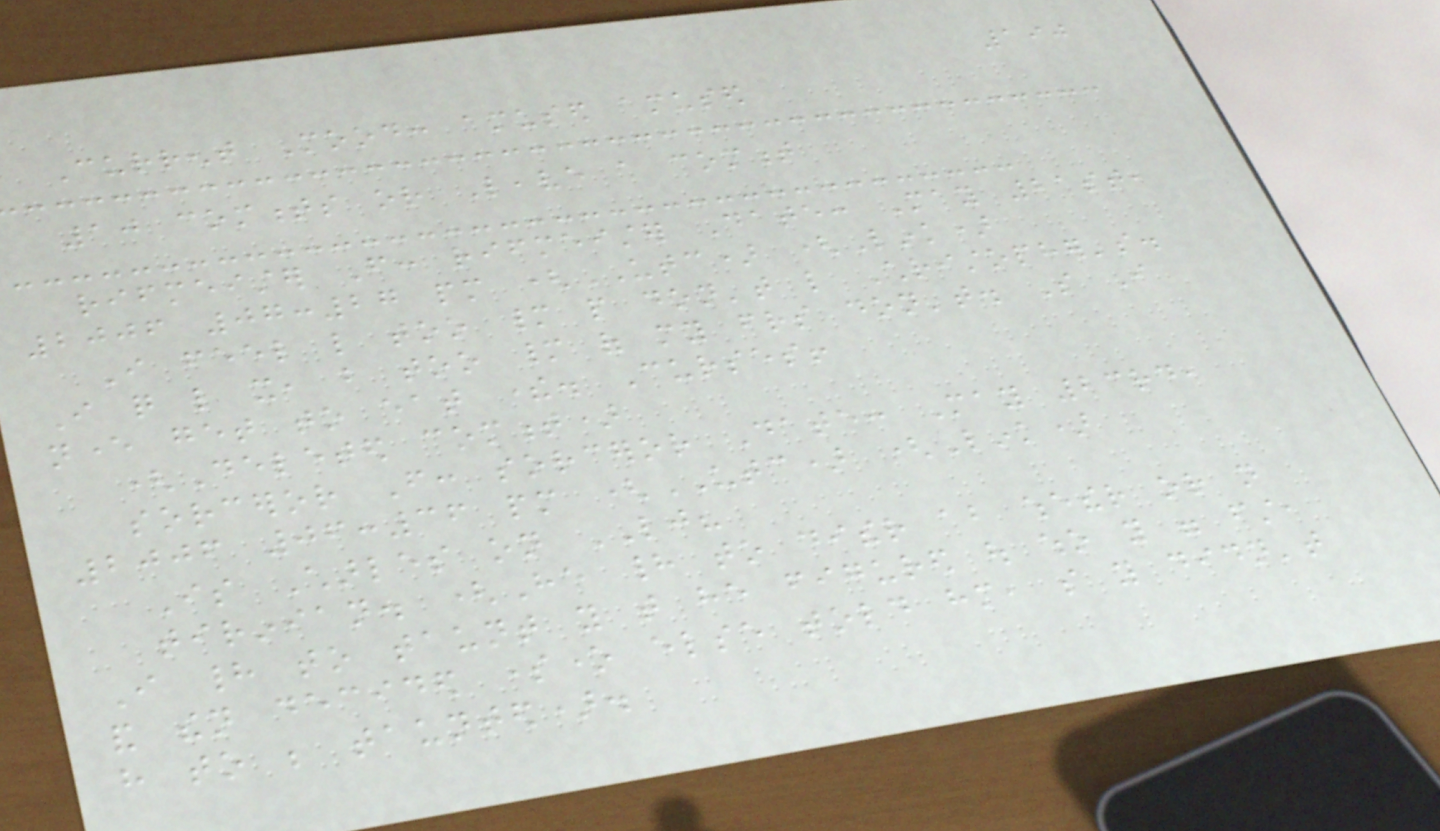190
Current Mood: amused amused
10 comments or Leave a comment
rifmeister From: rifmeister Date: May 21st,
2006 07:27 pm (UTC) (Link)
I feel like too many people don't like Christopher's.
I quite like it, but too many of my friends don't. So I
never get to eat there. Curses!
(Deleted comment)
sorceror From: sorceror Date: May 23rd,
2006 06:36 pm (UTC) (Link)
Is Charles on LJ?
tirinian. (He had to dither about whether or not
I had to taunt you that he figured out who you were first,
and then decided someone else told him, so you didn't
have to be taunted).
